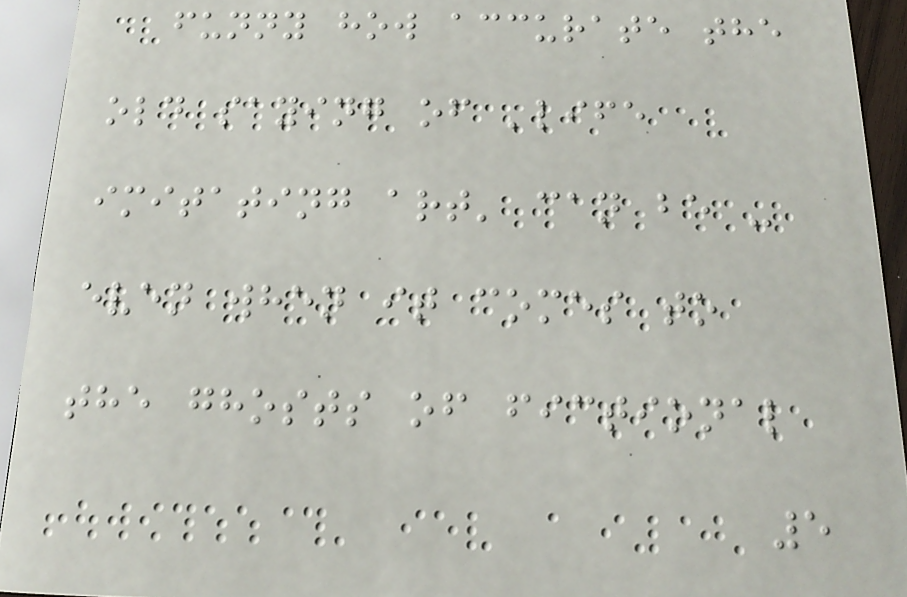funny how accurate the
old saying of 'life
imitating art' can be -
even when it comes to
the ghosts of fictional
5
